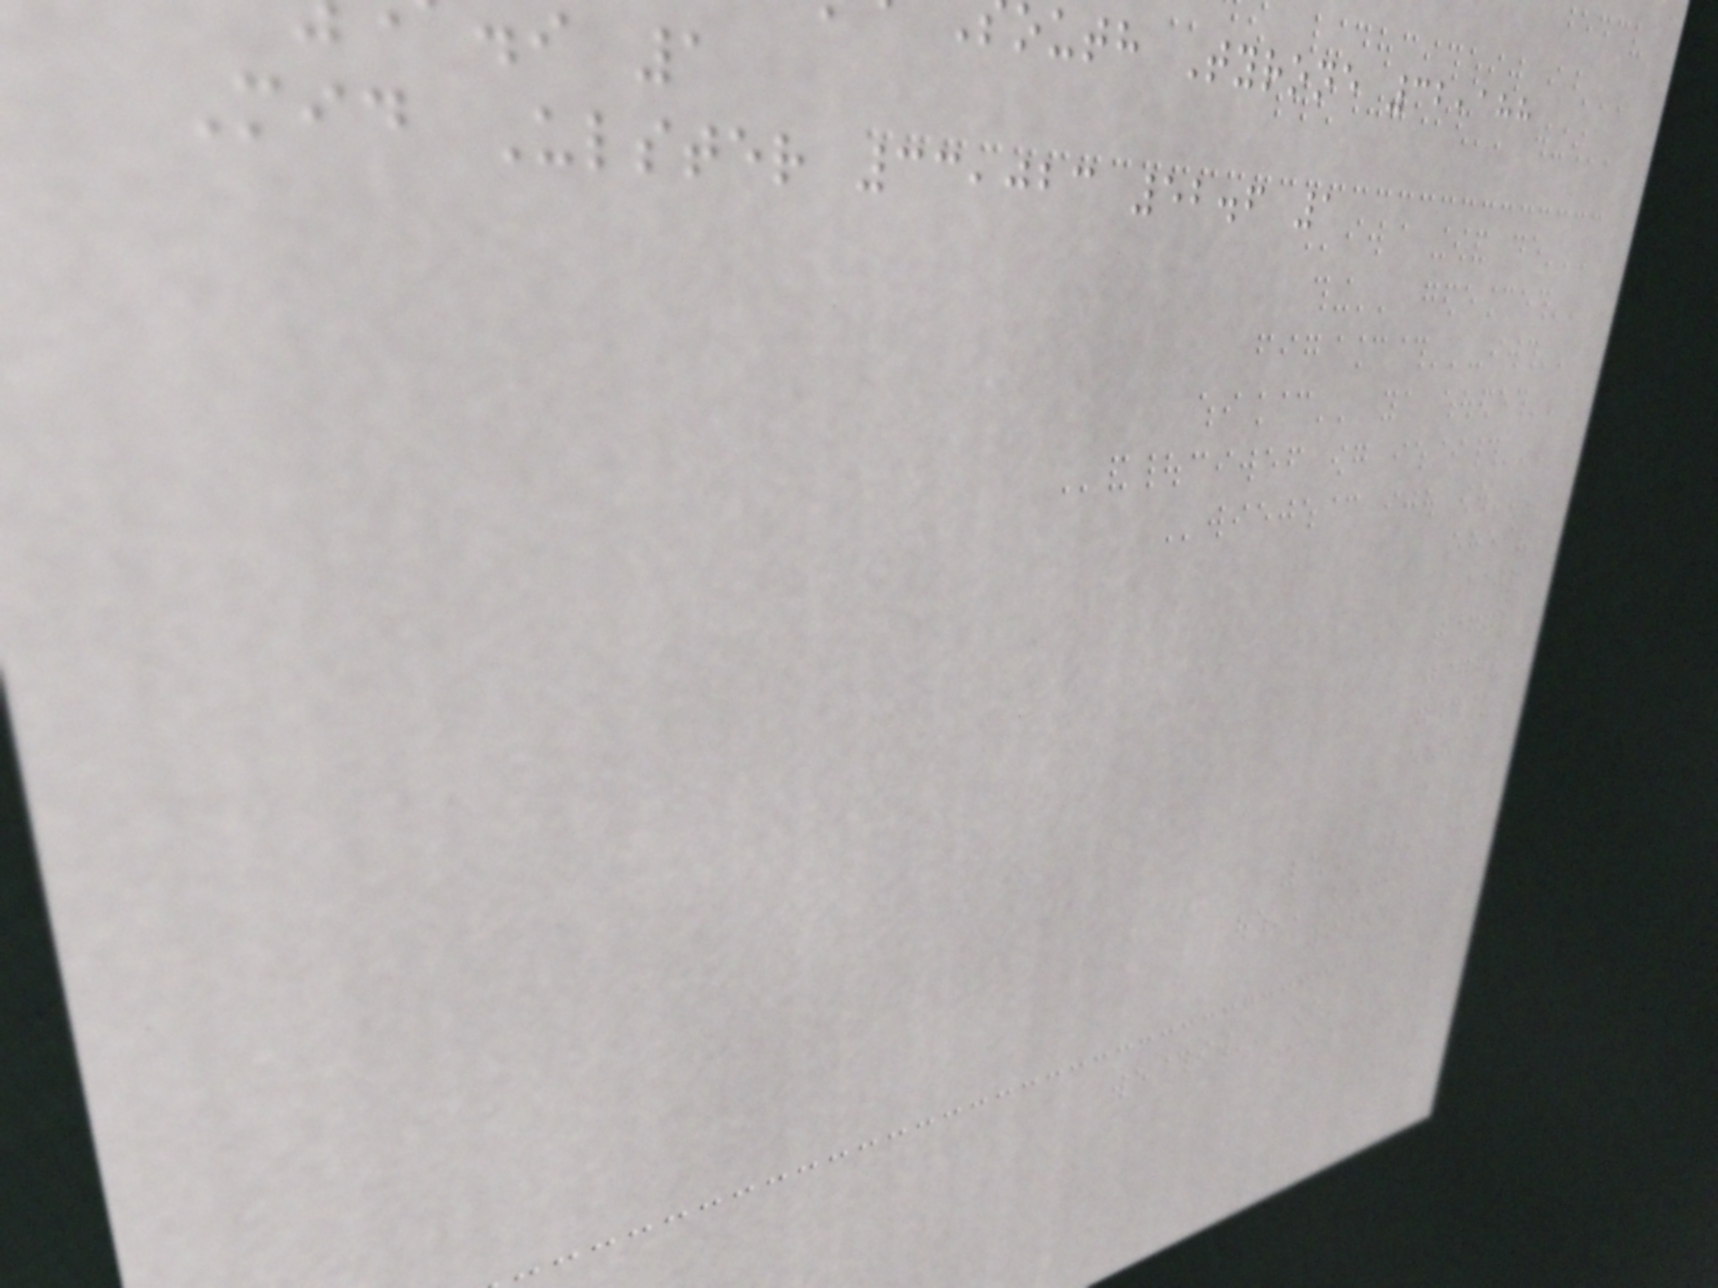outh Tyrone 32,188
i 1
Mid Ulster 33,023 52.6 1
